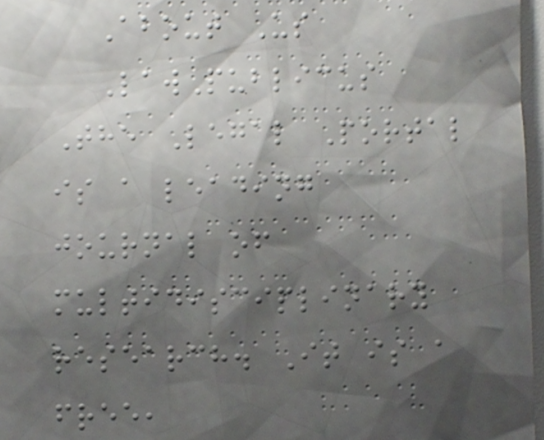About Us
LawPublicus
The Legal Portal
is a leading
journal of
multidisciplinary
research. It is a
free,
